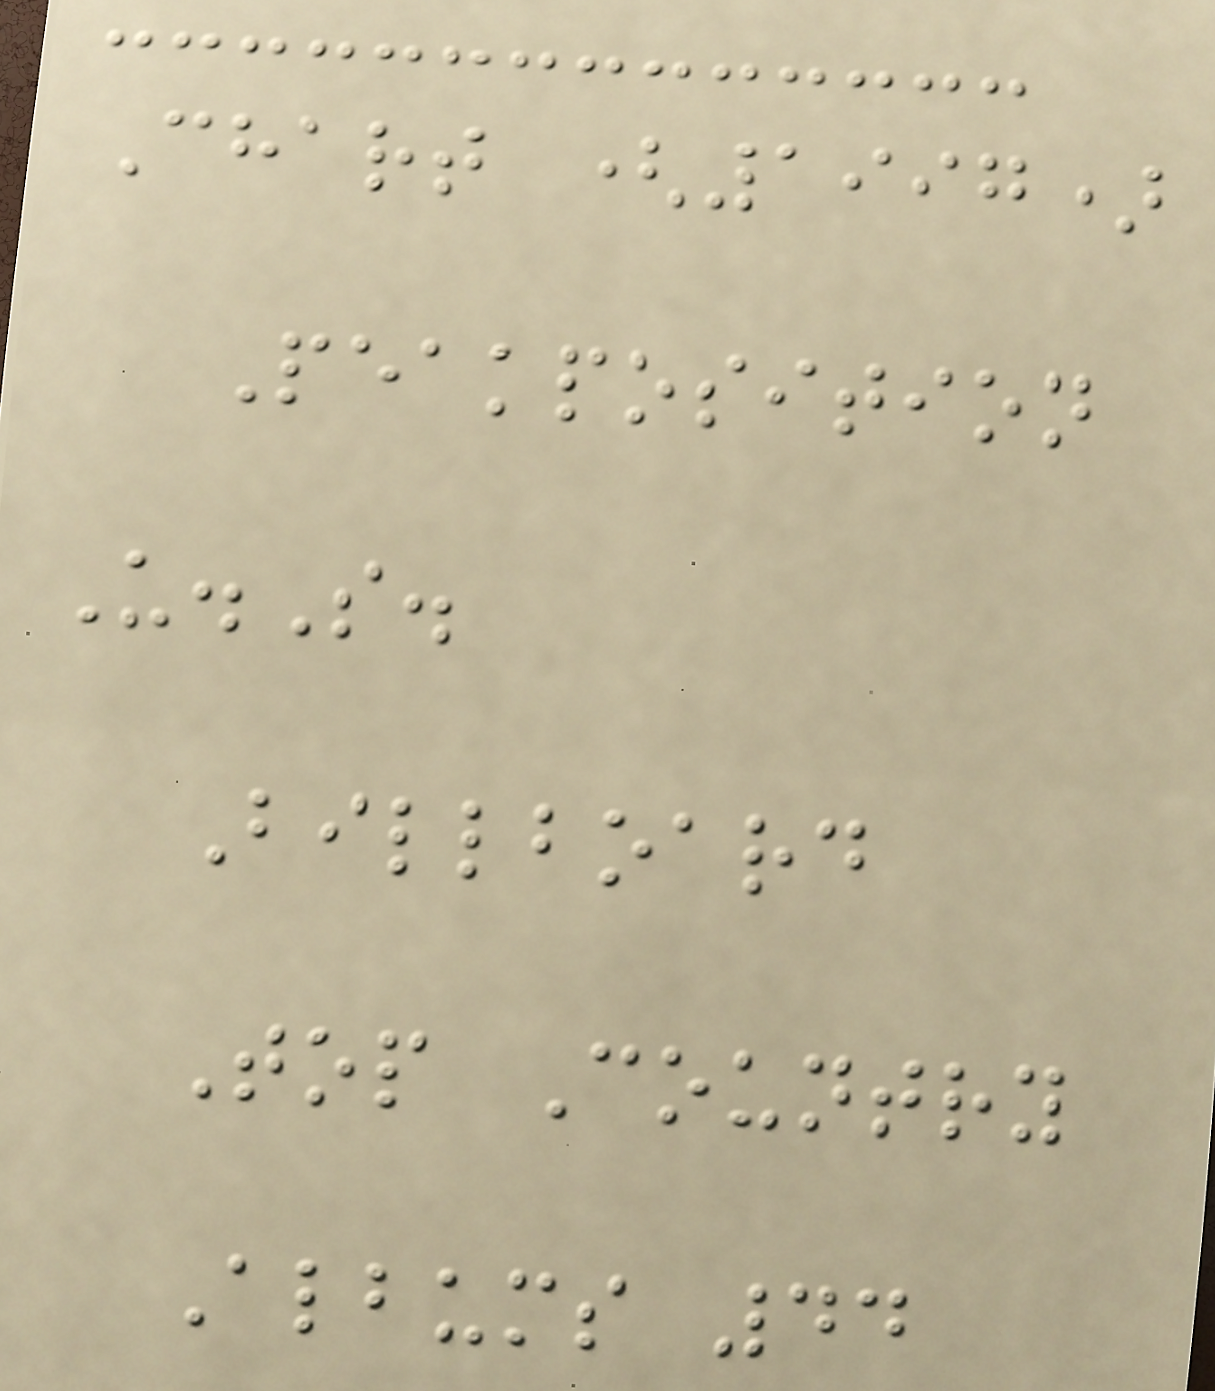Chart (1997)
Peakposition
U.S.
Billboard
Top Country
Albums 44
